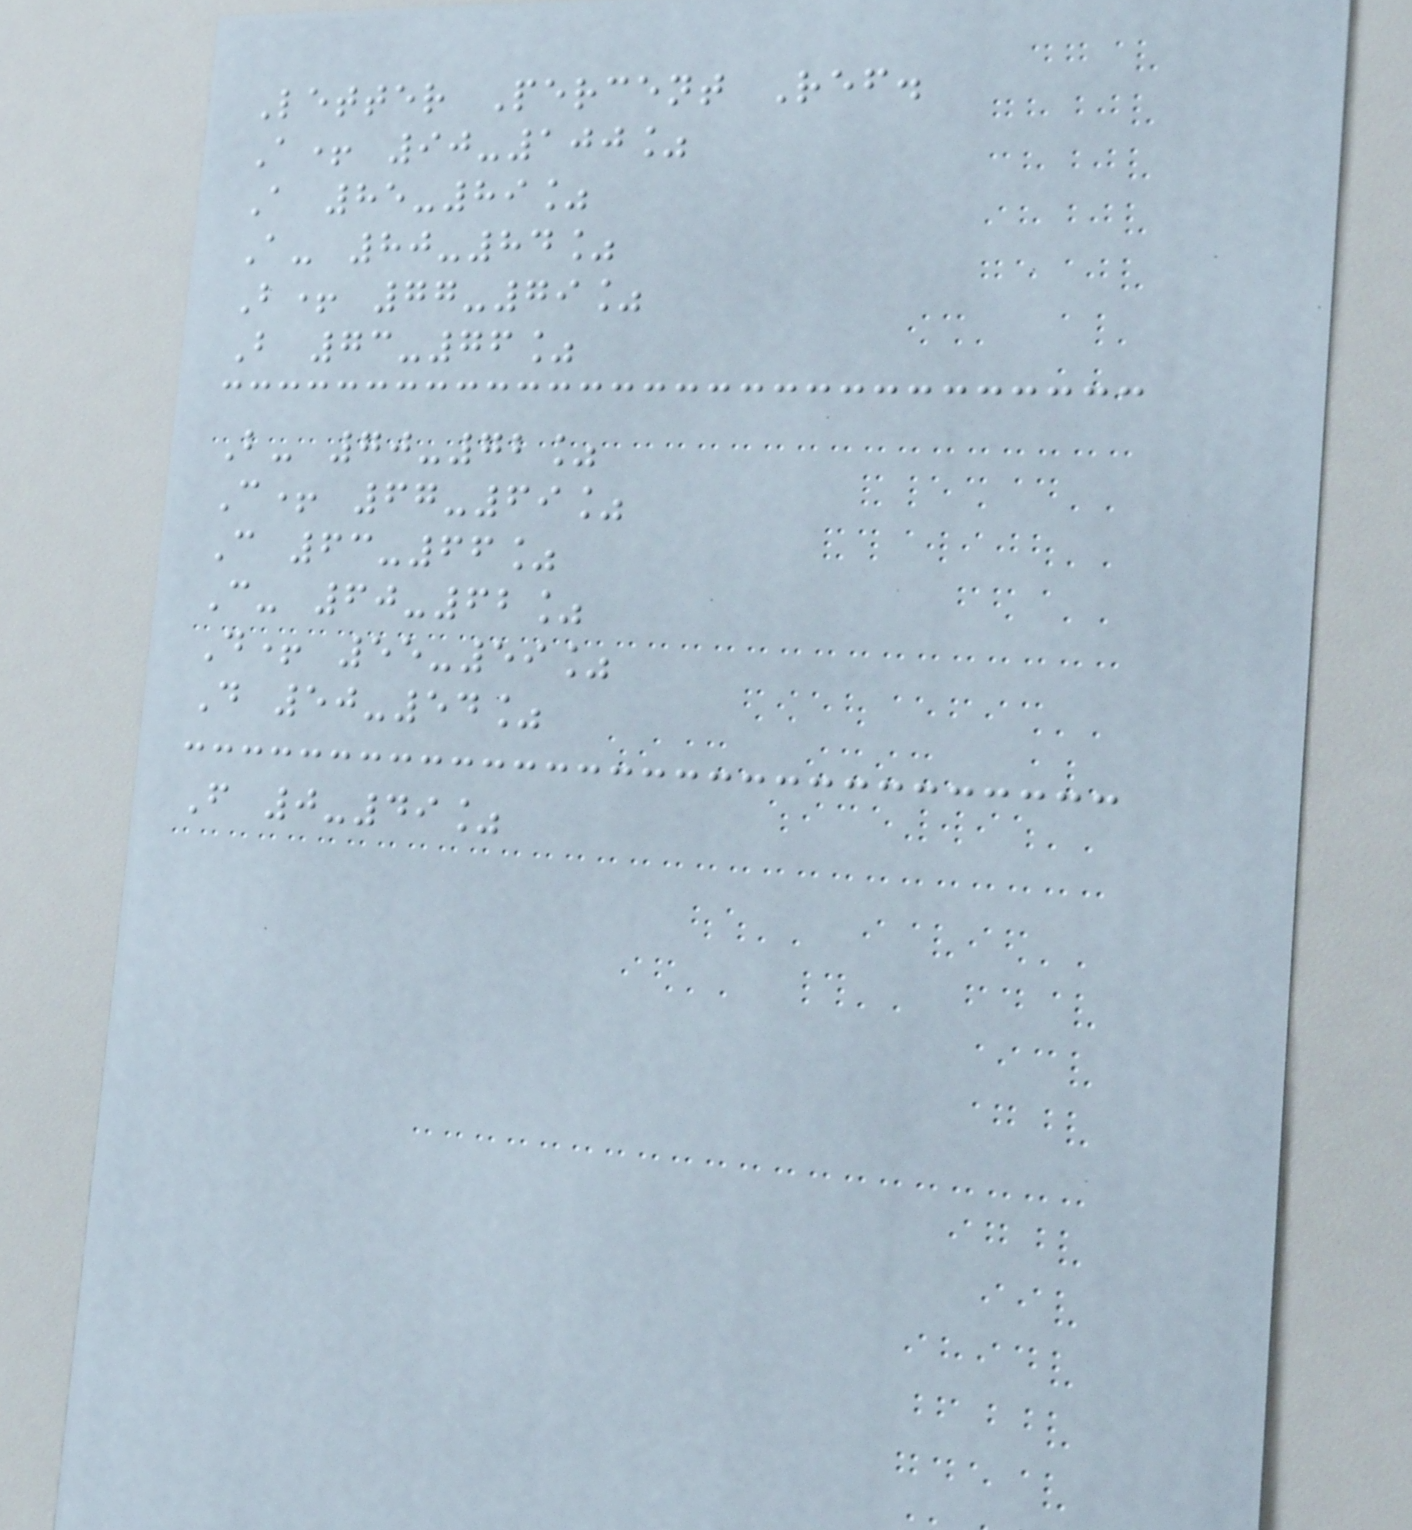Letter Percent Ref.
A+ 90-100%
A 85-89%
A- 80-84%
B+ 77-79%
B 73-76%
B- 70-72%
C+ 67-69%
C 63-66%
C- 60-62%
D+ 55-59%
D 50-54%
F 0-49%
